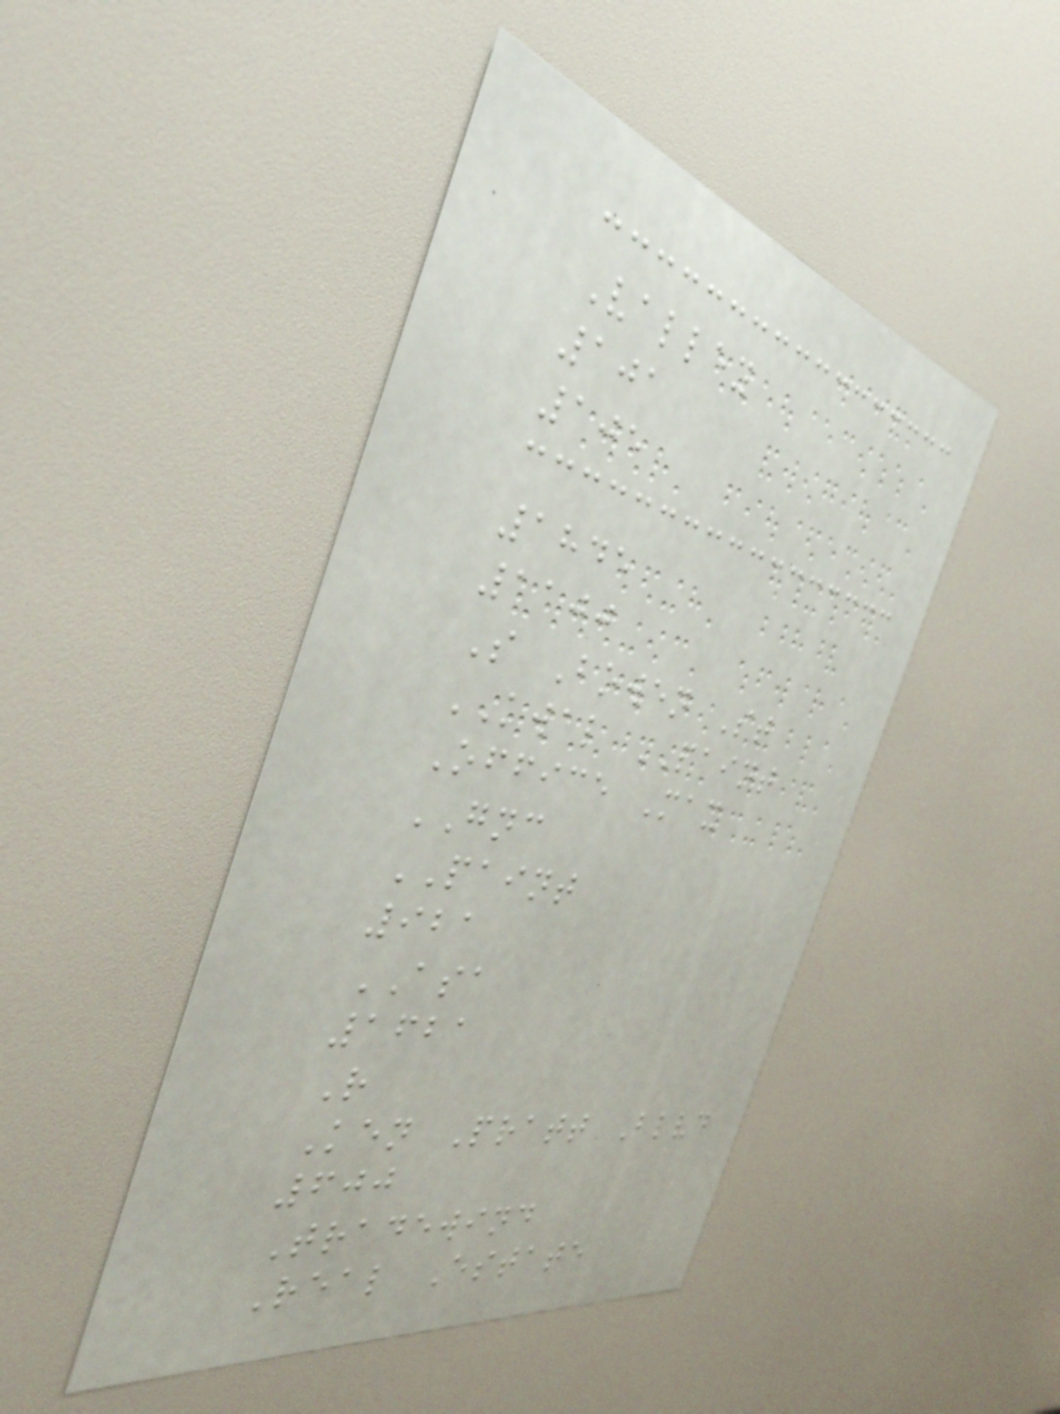Valley
101
105
1845
1100
S Bowen St
KWAL PAINT
Office Max
GNC
PAINT
921
ASA
1621
R
Ken Pratt Blvd
600
Tradewind
Real Estate
